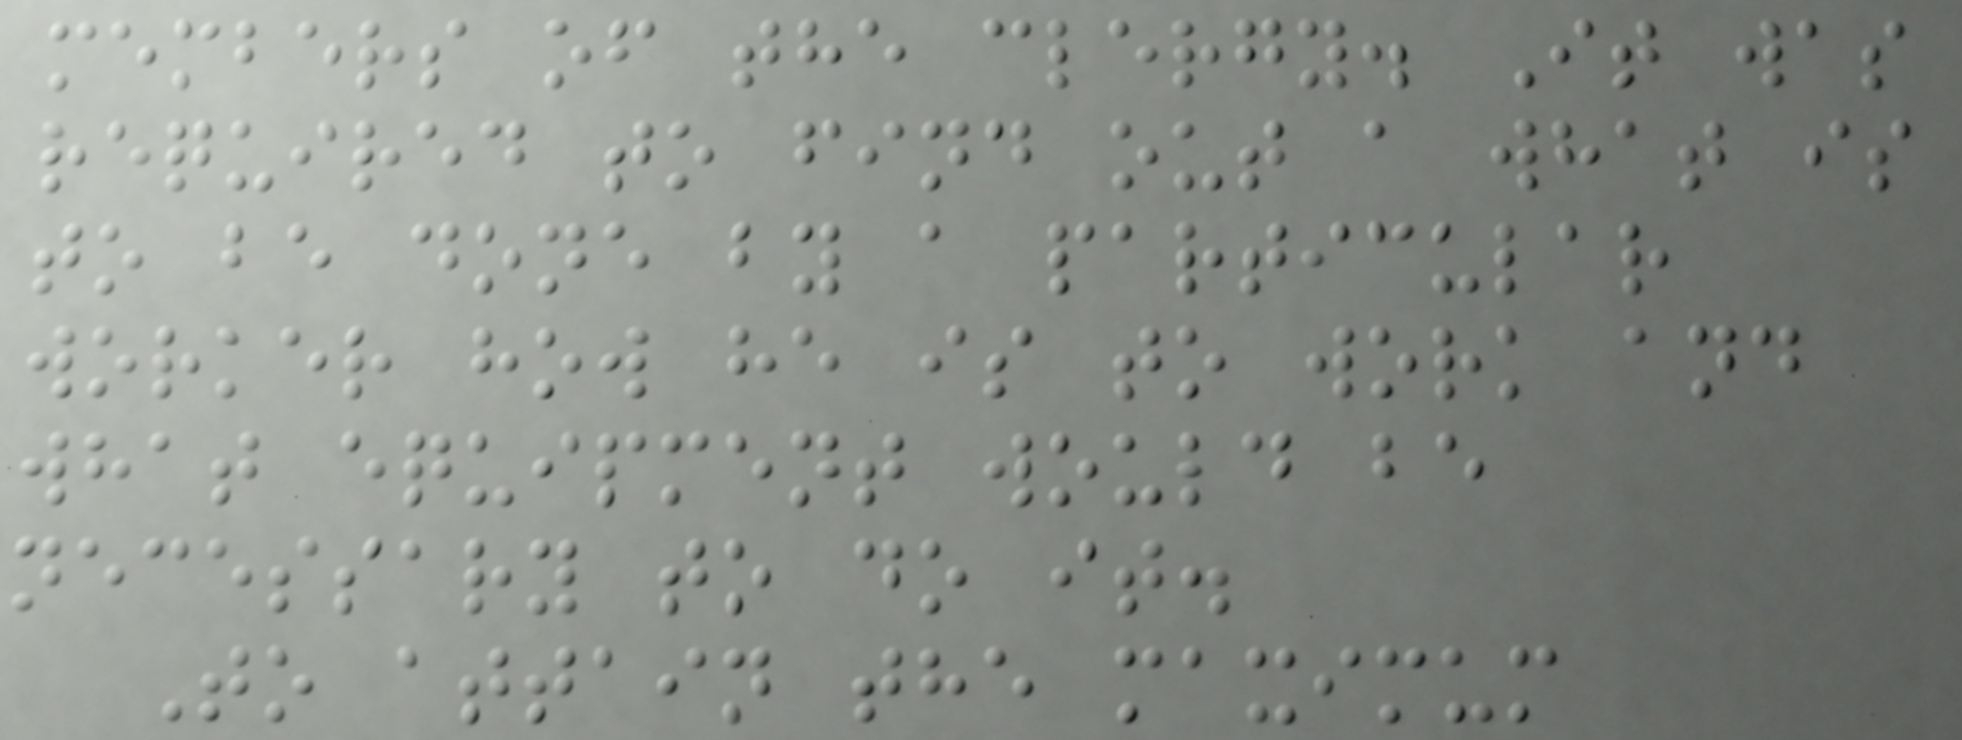members of the clergy. It was
required to find out a what is
to be done by a particular
worker how he is to work and
what equipment would be
necessary to do it.
To attain the maximum
